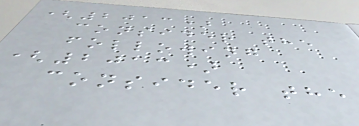(2013)
consider the
following
(2013)
consider the
